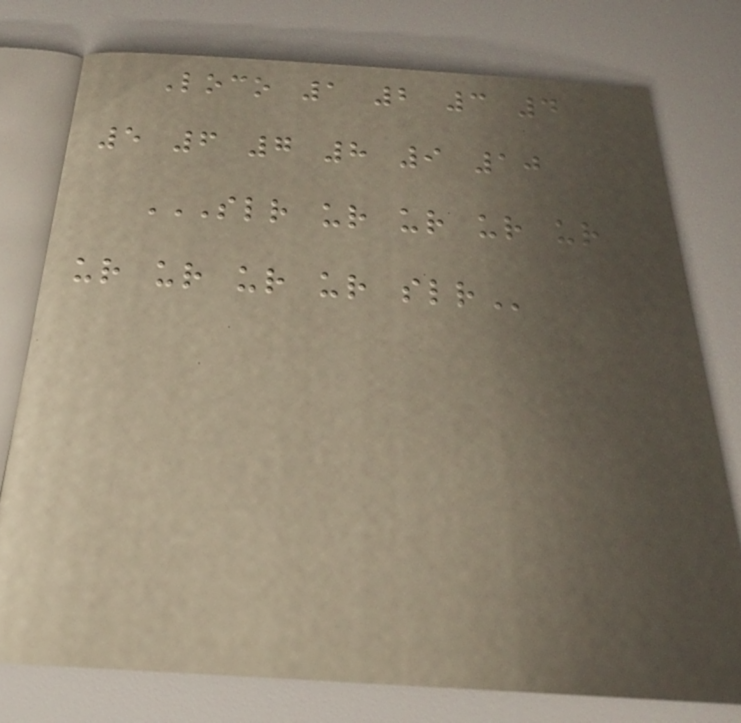Loco 1 2 3 4
5 6 7 8 9 10
SLR UR UR UR UR
UR UR UR UR SLR
